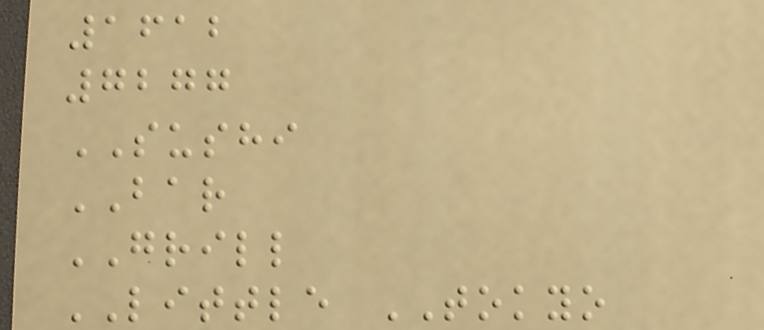1612
7277
SUSHI
BAR
GRILL
LITTLE TOKYO
